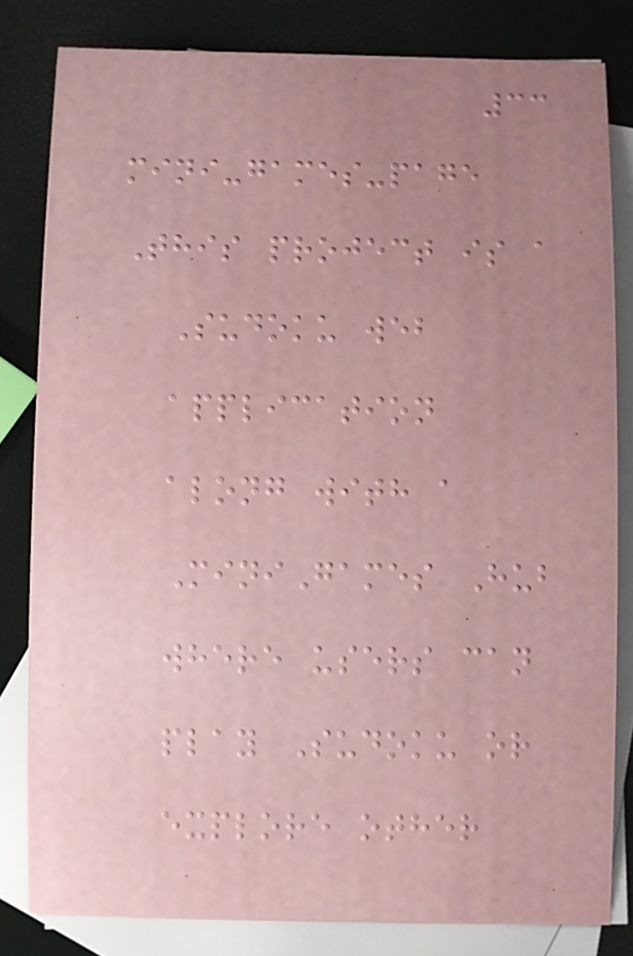33
mini-games-page
This project is a
Sudoku web
application
along with a
MiniGames Hub
where users can
play Sudoku or
explore other
